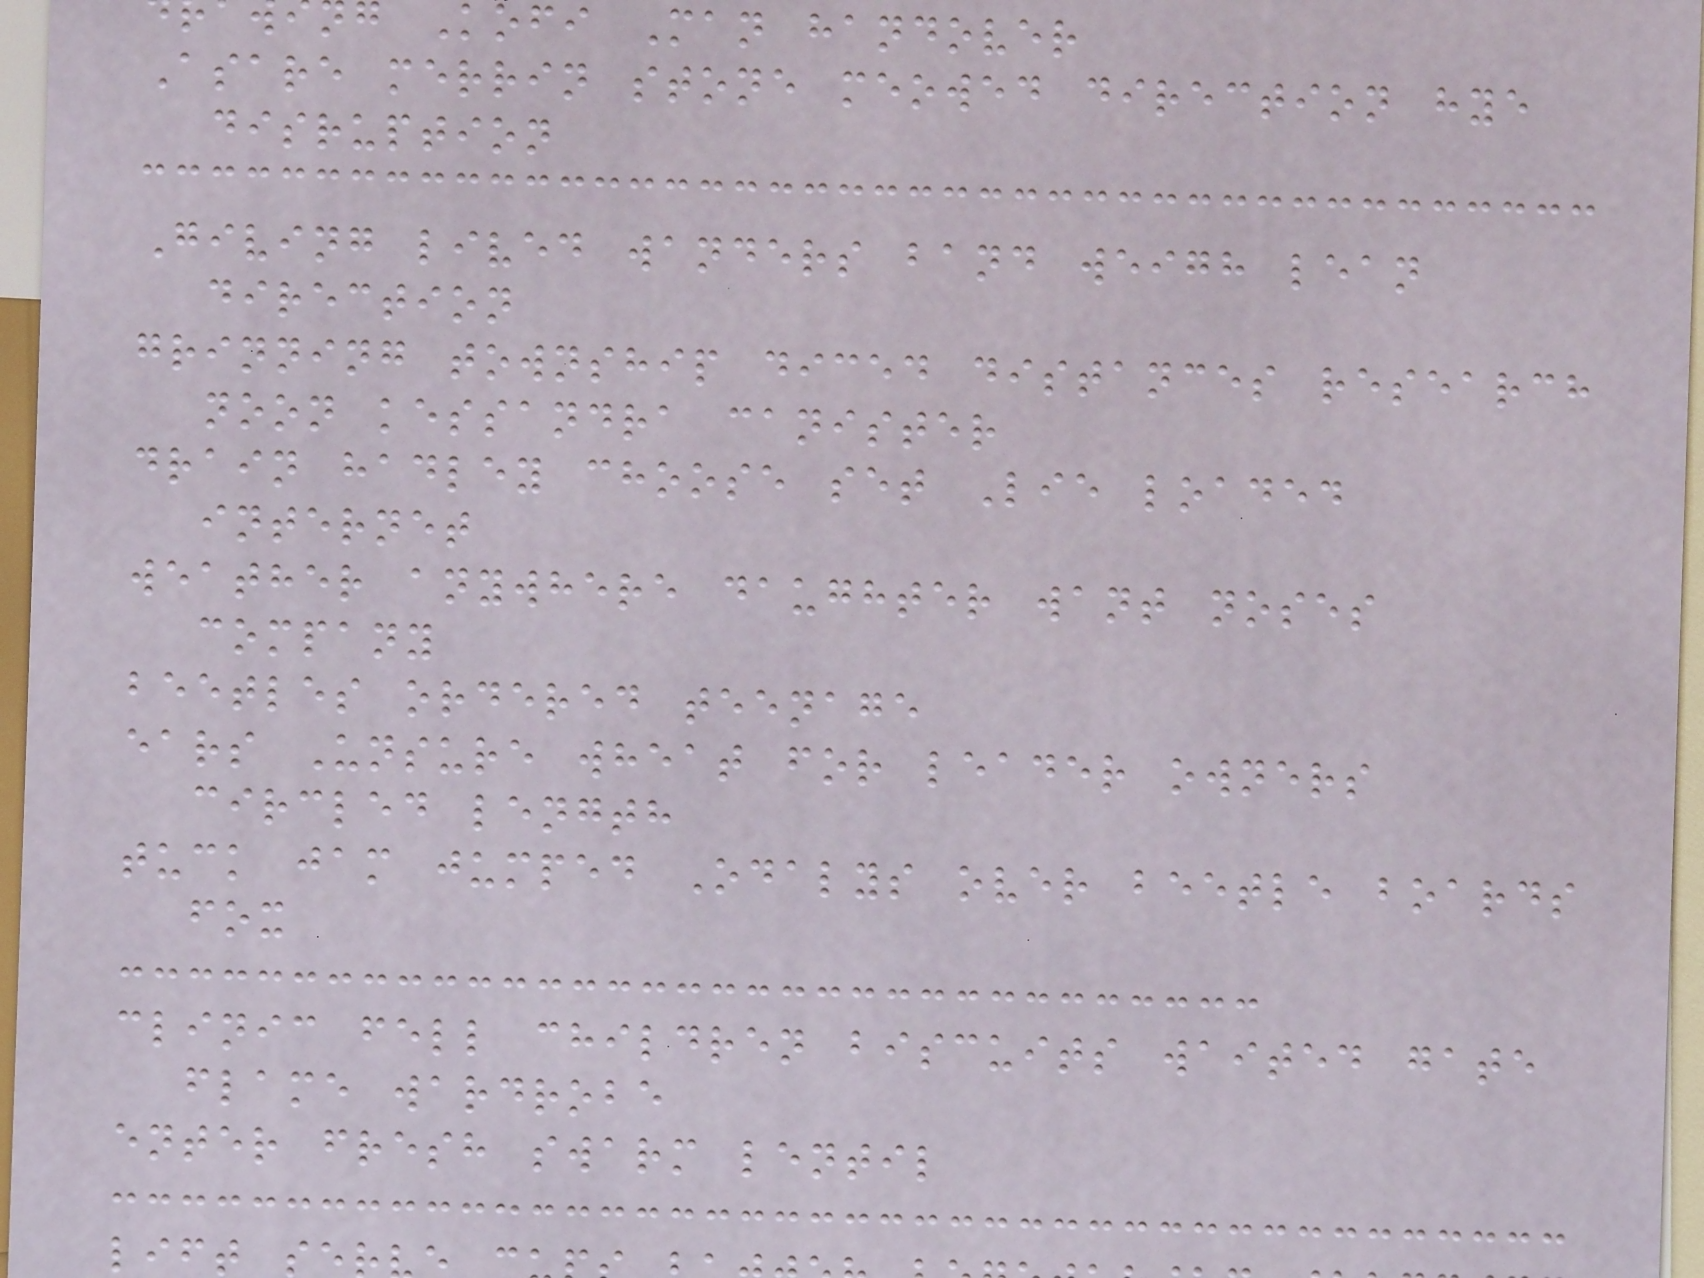Kofi Man handover
Asare merrin stone meowed direction hye
disruption
Giving lived wanders band weigh lean
direction
grinning township diced distances research
noon kessandra canister
drain hadley choose set Lie loaded
internet
weather anywhere daughter want noses
company
beetles ordered teenage
ears Unsure wheat for leader owners
circled length
tuck jam jumped Odalys over beetle boards
fox
clinic fell children biscuits waited gate
flame wardrobe
enter fresh swarm lentil
